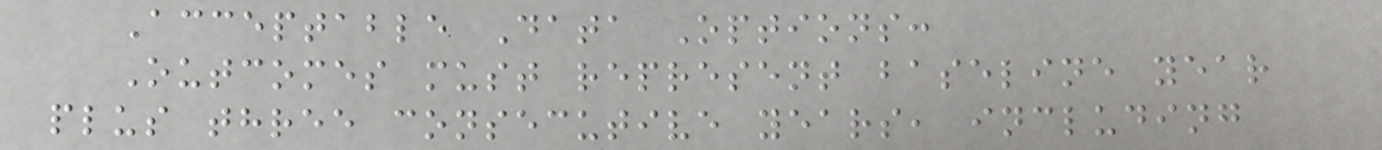Acceptable Data Options:
Outcomes must represent baseline year
plus three consecutive years, including
